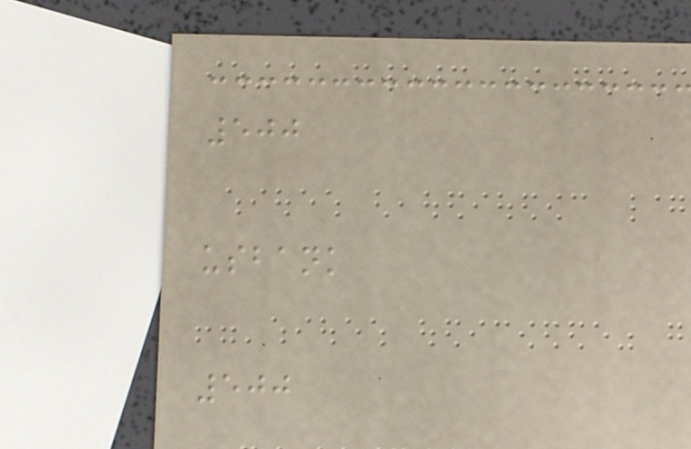500
usbank
500
